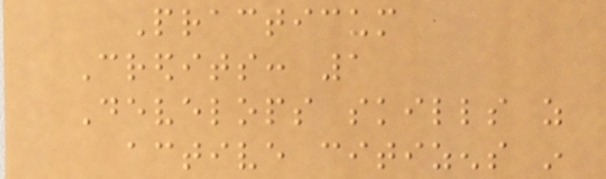Practicum
Credits: 1
Develops skills as
active citizens in
